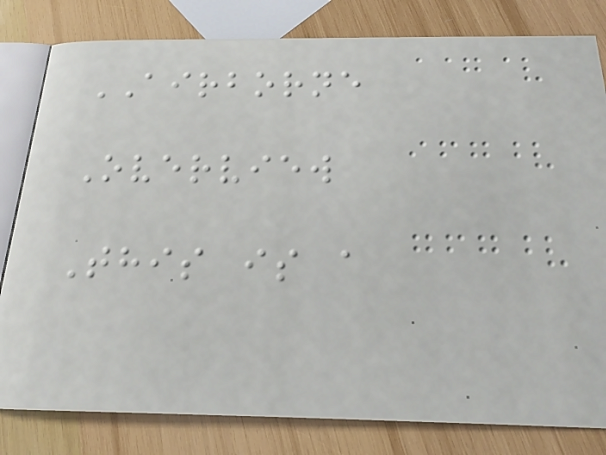AIRBORNE
Overview
This is a
